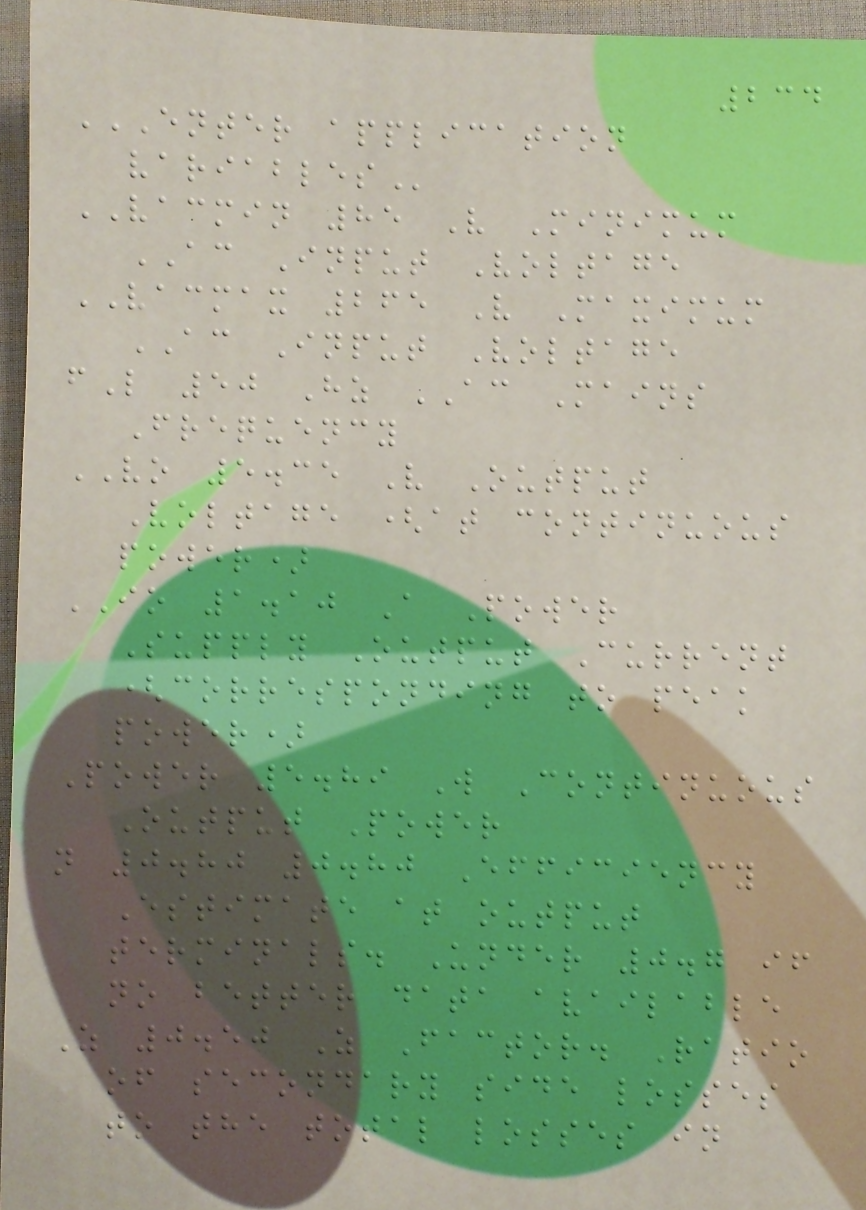234
ENTER APPLICATION
VARIABLES
VACMIN 85 V Minimum
AC Input Voltage
VACMAX 265 V Maximum
AC Input Voltage
fL 50 Hz AC Mains
Frequency
VO 5.35 V Output
Voltage (at continuous
power)
IO 1.10 A Power
Supply Output Current
(corresponding to peak
power)
Power 5.89 W Continuous
Output Power
n 0.80 0.80 Efficiency
Estimate at output
terminals. Under 0.7 if
no better data available
Z 0.50 Z Factor. Ratio
of secondary side losses
to the total losses in
